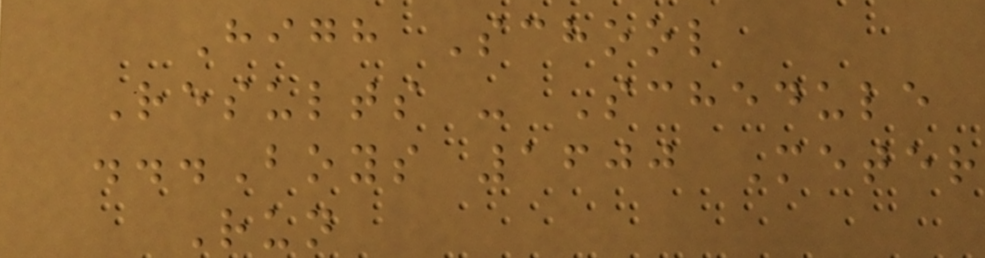High School
Results - Schedule
...Boys 1600 Meter
Run
